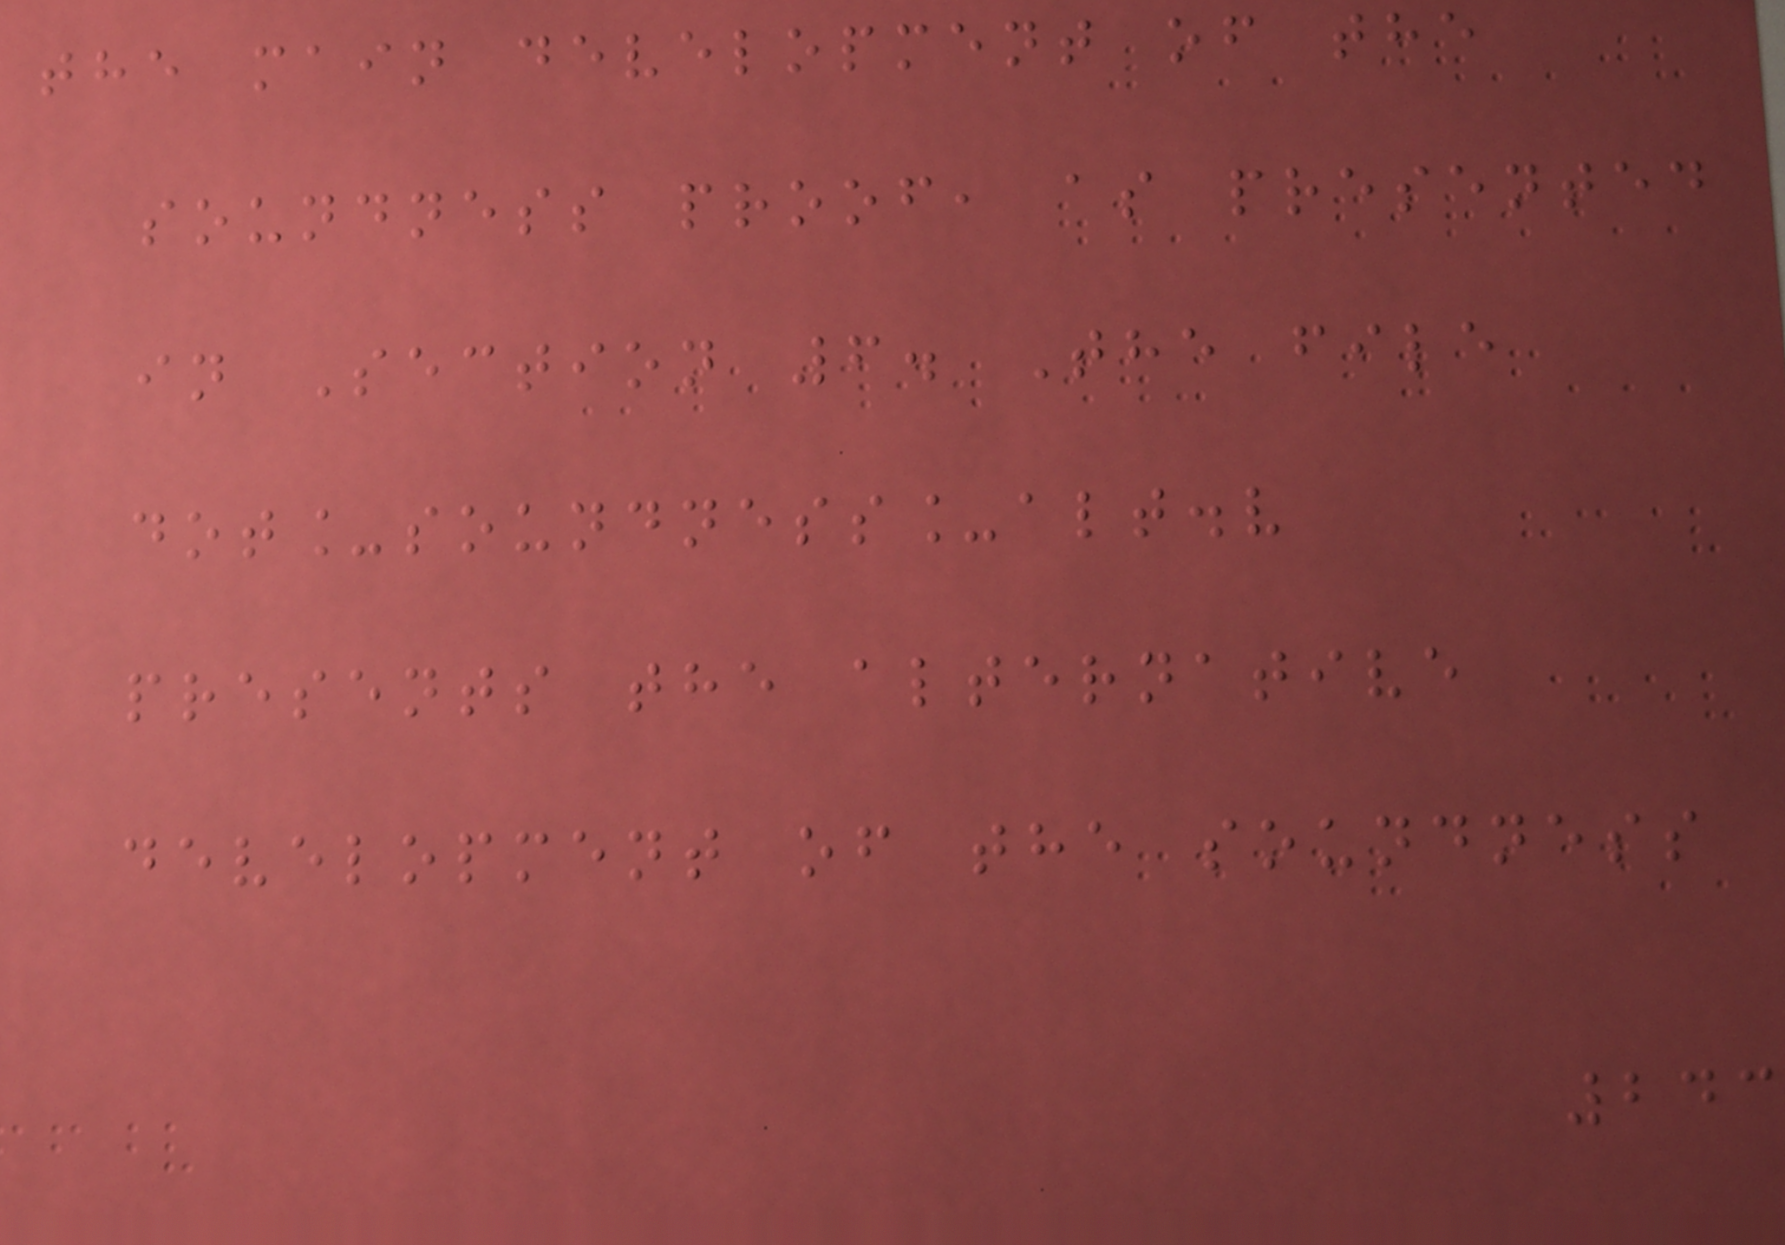the main development of the
soundness proof, as presented
in Section 6. The file
dot_soundness_alt.v
presents the alternative
development of the soundness
243
